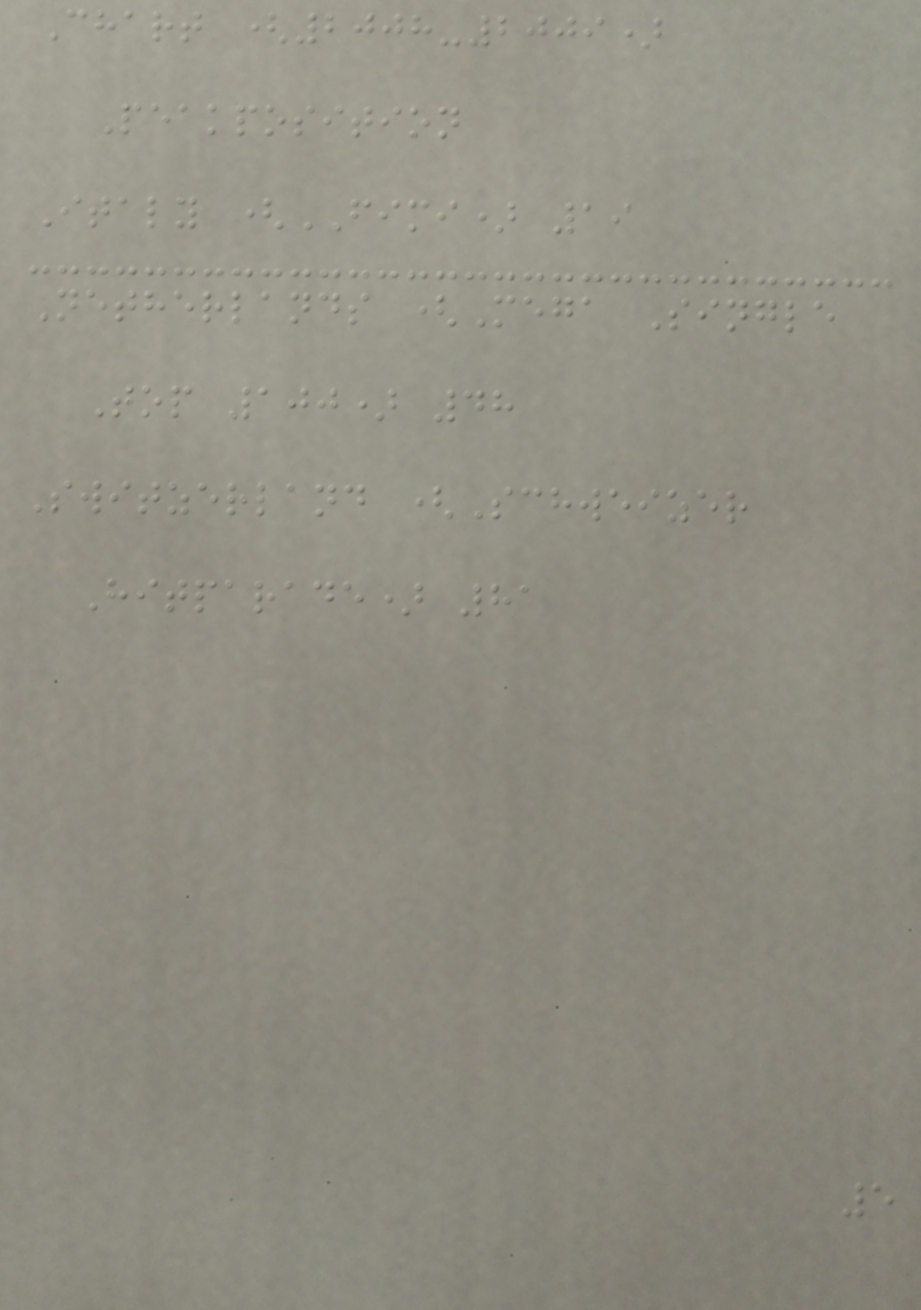Chart (2008-2009)
Peakposition
Italy (FIMI) 19
Netherlands (Mega Single
Top 100) 48
Switzerland (Schweizer
Hitparade) 81
5
